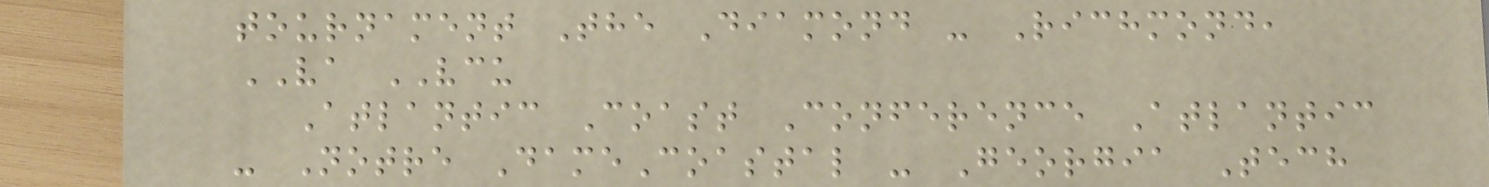tournament The Diamond - Richmond,
VA VCU
Atlantic Coast Conference Atlantic
- Notre DameCoastal - Georgia Tech
